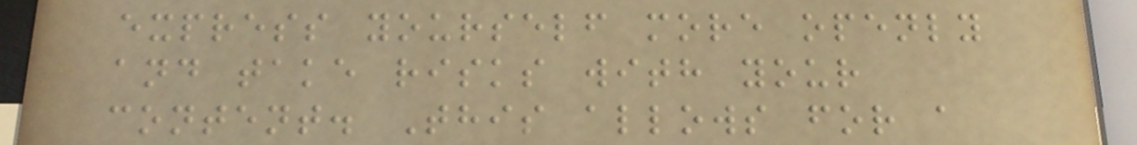express yourself more openly
and take risks with your
content. This allows for a
